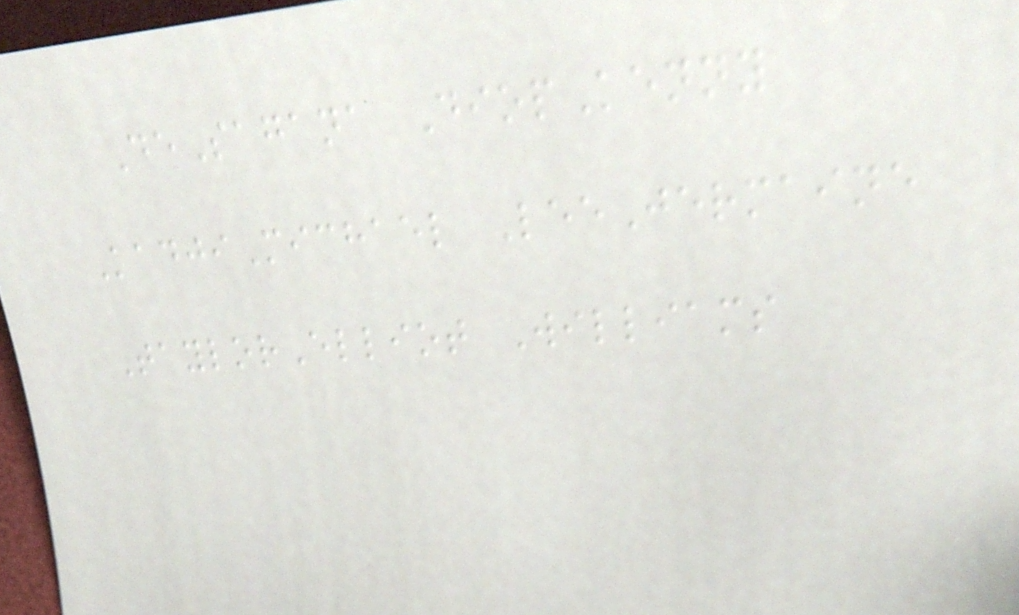DeSagana DiopKenny
KadjiMichael LeeJermaine
TaylorElliot Williams
